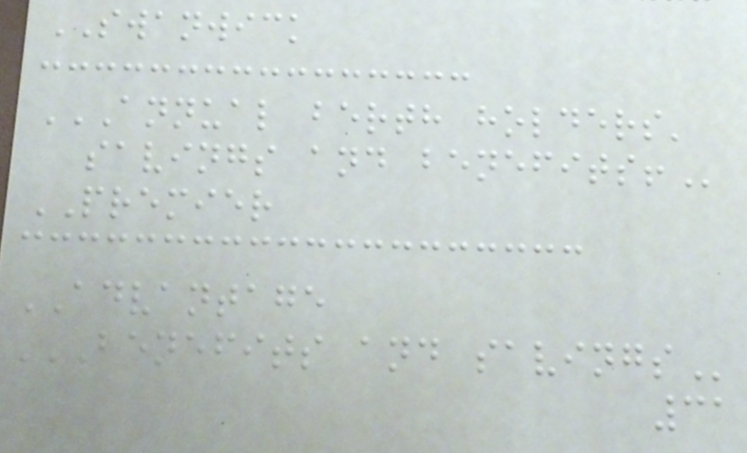SWANWICK
ANNUAL BERTH HOLDERS'
SAVINGS AND BENEFITS!
PREMIER
ADVANTAGE
BENEFITS AND SAVINGS
31
